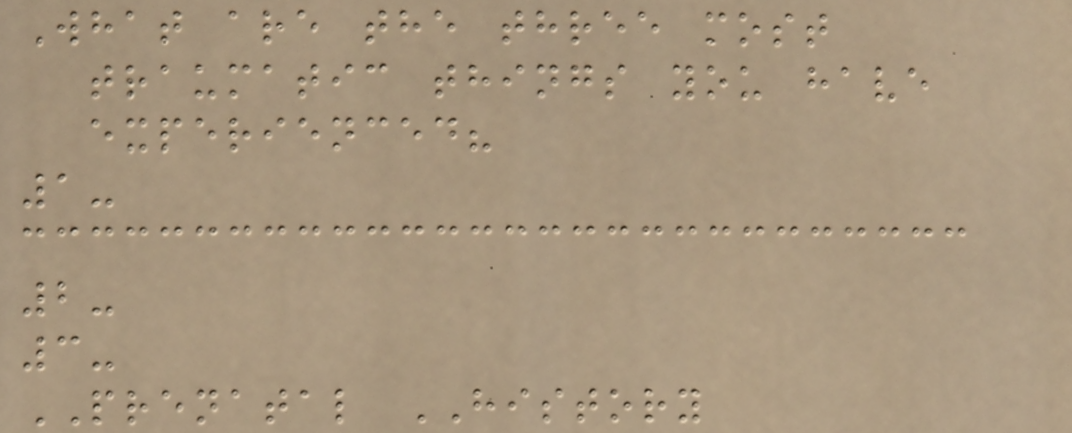What are the three most
traumatic things you have
experienced?
1-
2-
3-
PRENATAL HISTORY
